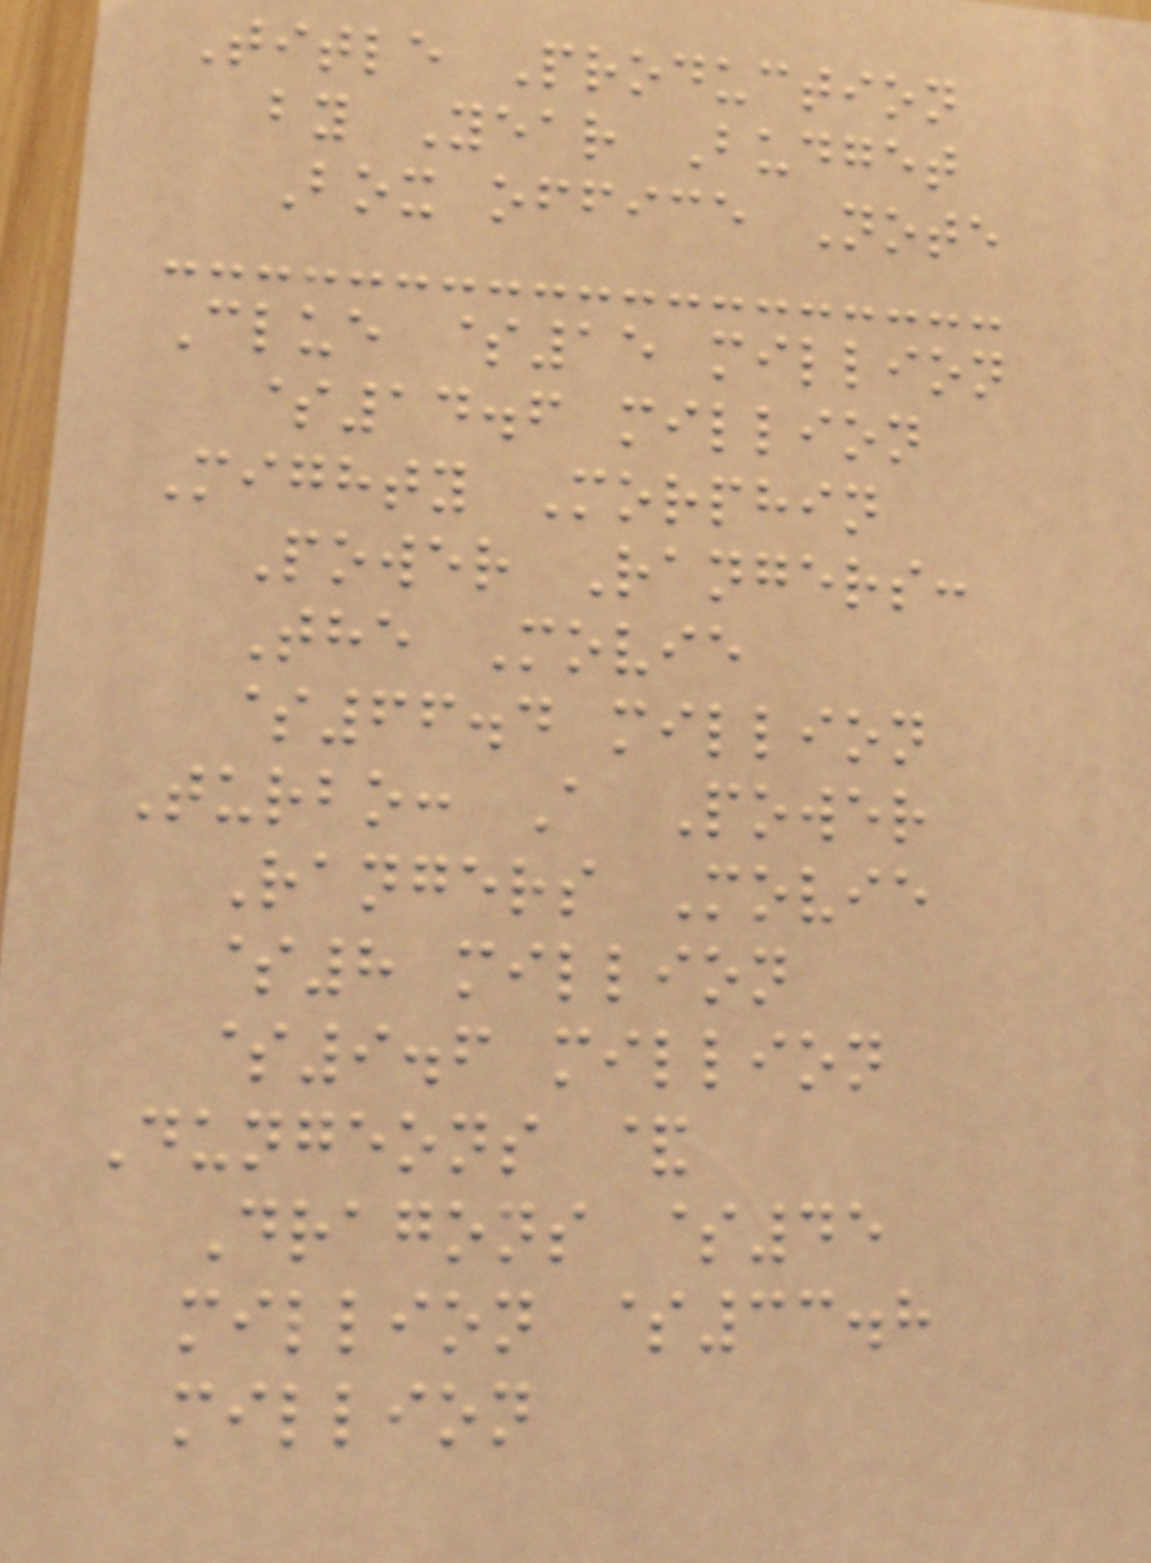Title Production
by Year Budget
Box office Note
Clue $15 million
$14.6 million
Mighty Morphin
Power Rangers:
The Movie
$66.4 million
Turbo: A Power
Rangers Movie
$8 million
$9.6 million
Dungeons &
Dragons $45
million $33.8
million
